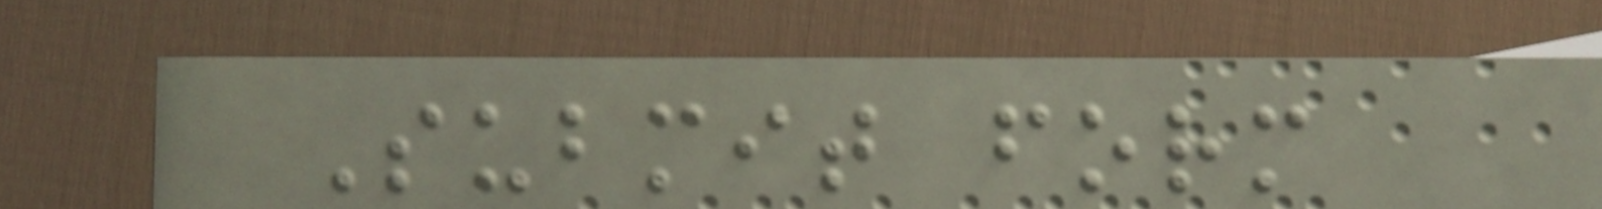Submit form
